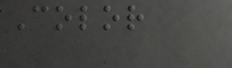Color
